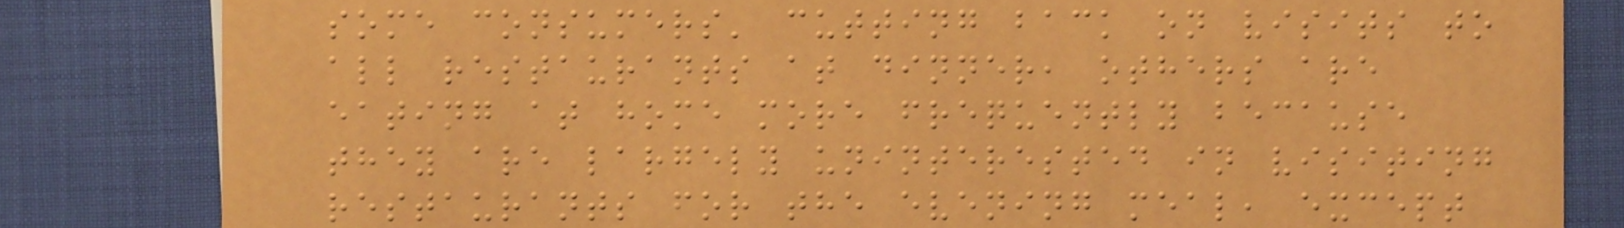some consumers' cutting back on visits to
all restaurants at dinner, others are
eating at home more frequently because
they are largely uninterested in visiting
restaurants for the evening meal, except
